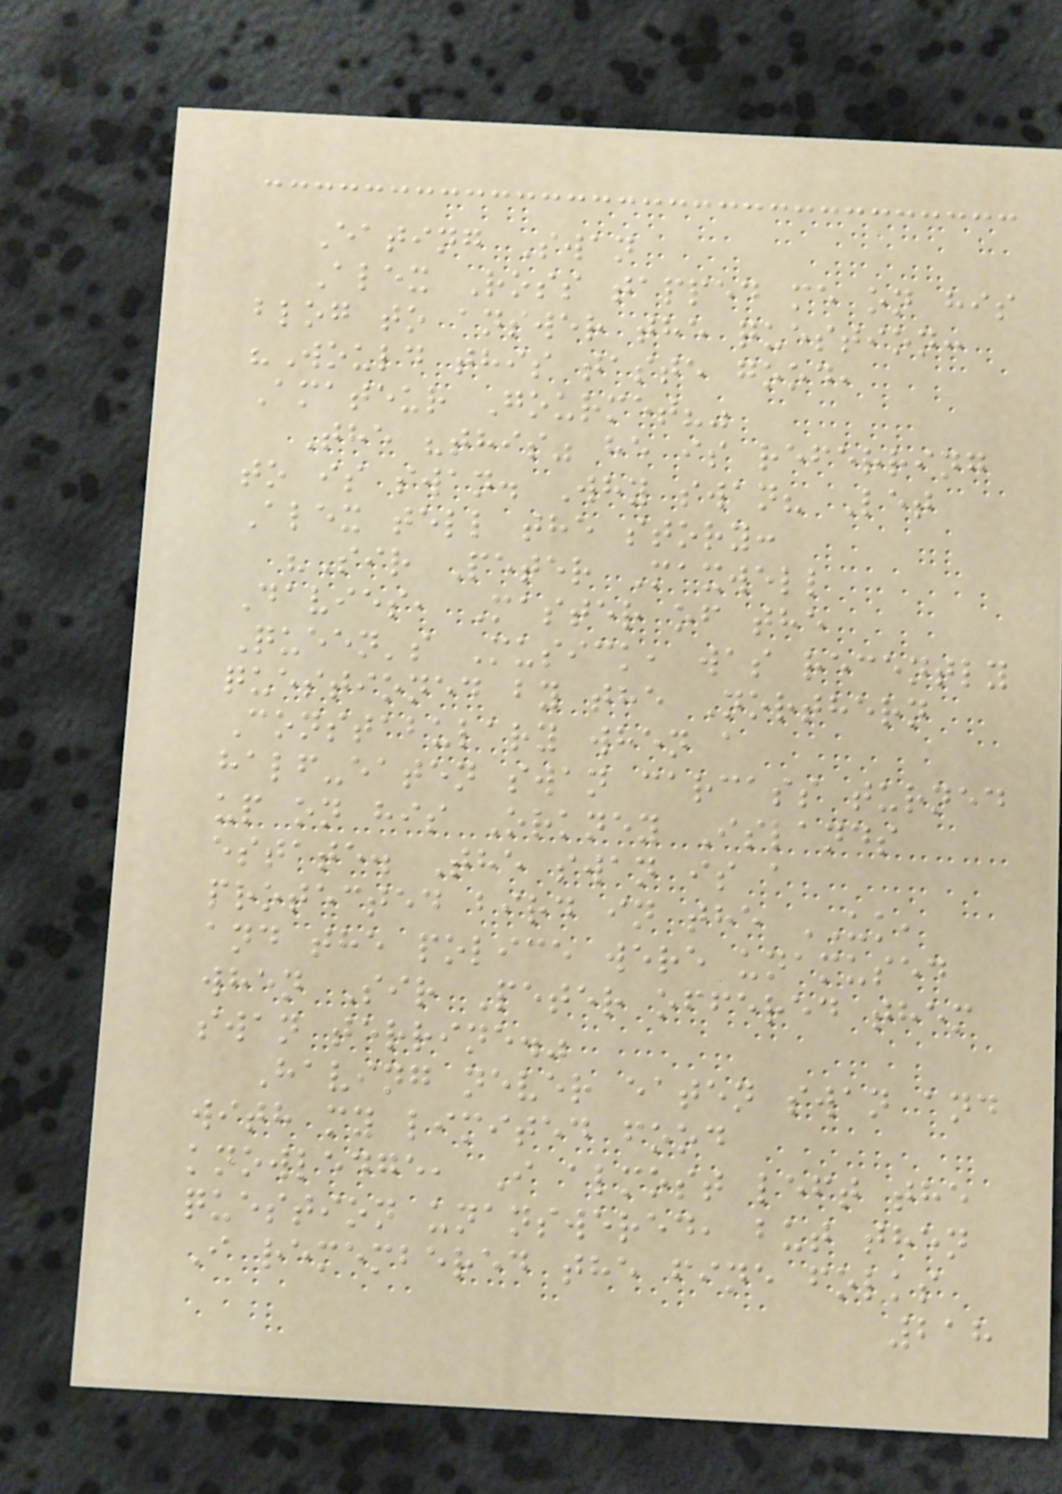Eating Swan
Alex Ross tapped me on his
blog to answer the question:
"Would this taste good,
Amateur Gourmet?"
The "this" he is referring
to is swan. Why swan? Let
Alex tell the story:
"Sir Peter Maxwell
Davies, Master of the
Queen's Musick, was recently
questioned by the Northern
Constabulary when a
half-eaten swan carcass turned
up on his Orkney Islands
estate. The swan is a
protected bird in the UK,
and the police were unamused
when Sir Peter offered them
swan terrine."
Having never eaten swan and
with my limited food
knowledge, I almost left the
question unanswered, but then
I remembered the fine folks
218
